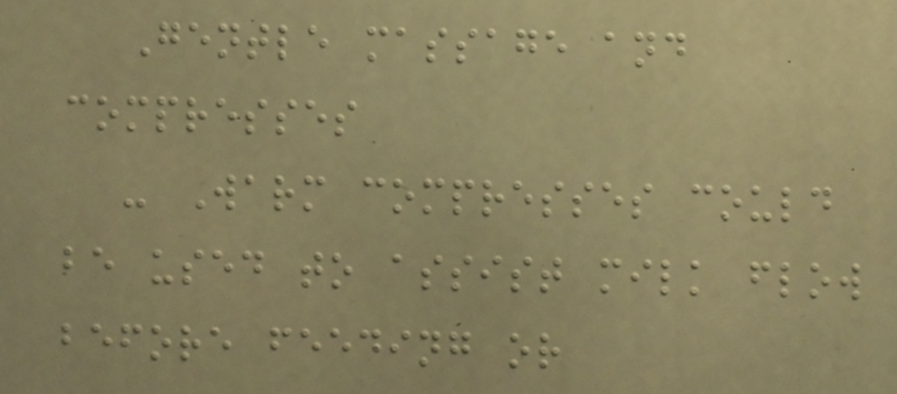Gentle massage and
compresses
- Warm compresses could
be used to assist milk flow
before feeding or
